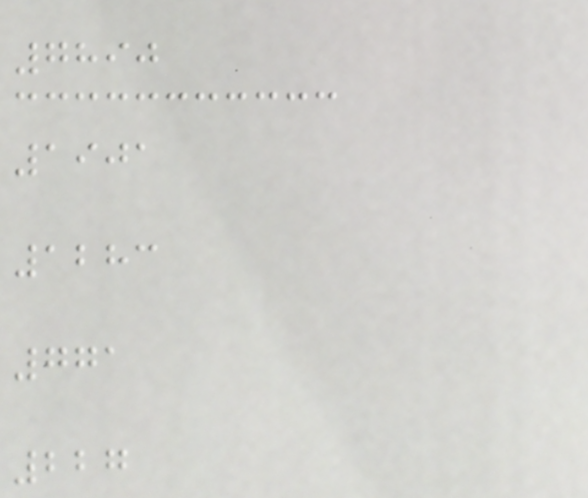7890
1901
1283
771
227
